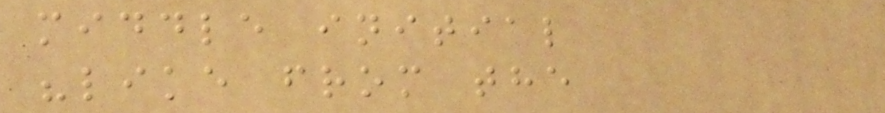middle initial
"like from the
